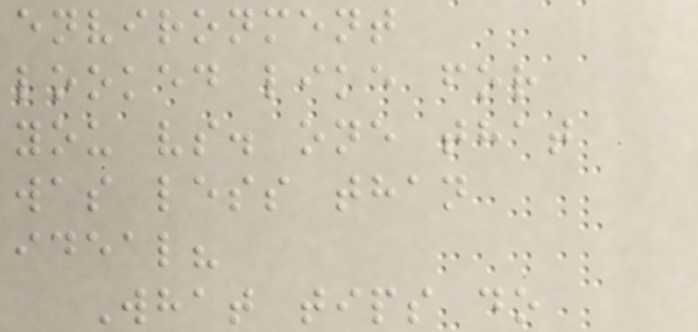environment
looked like for
you vs. one that
was less than
ideal?
What tips do
